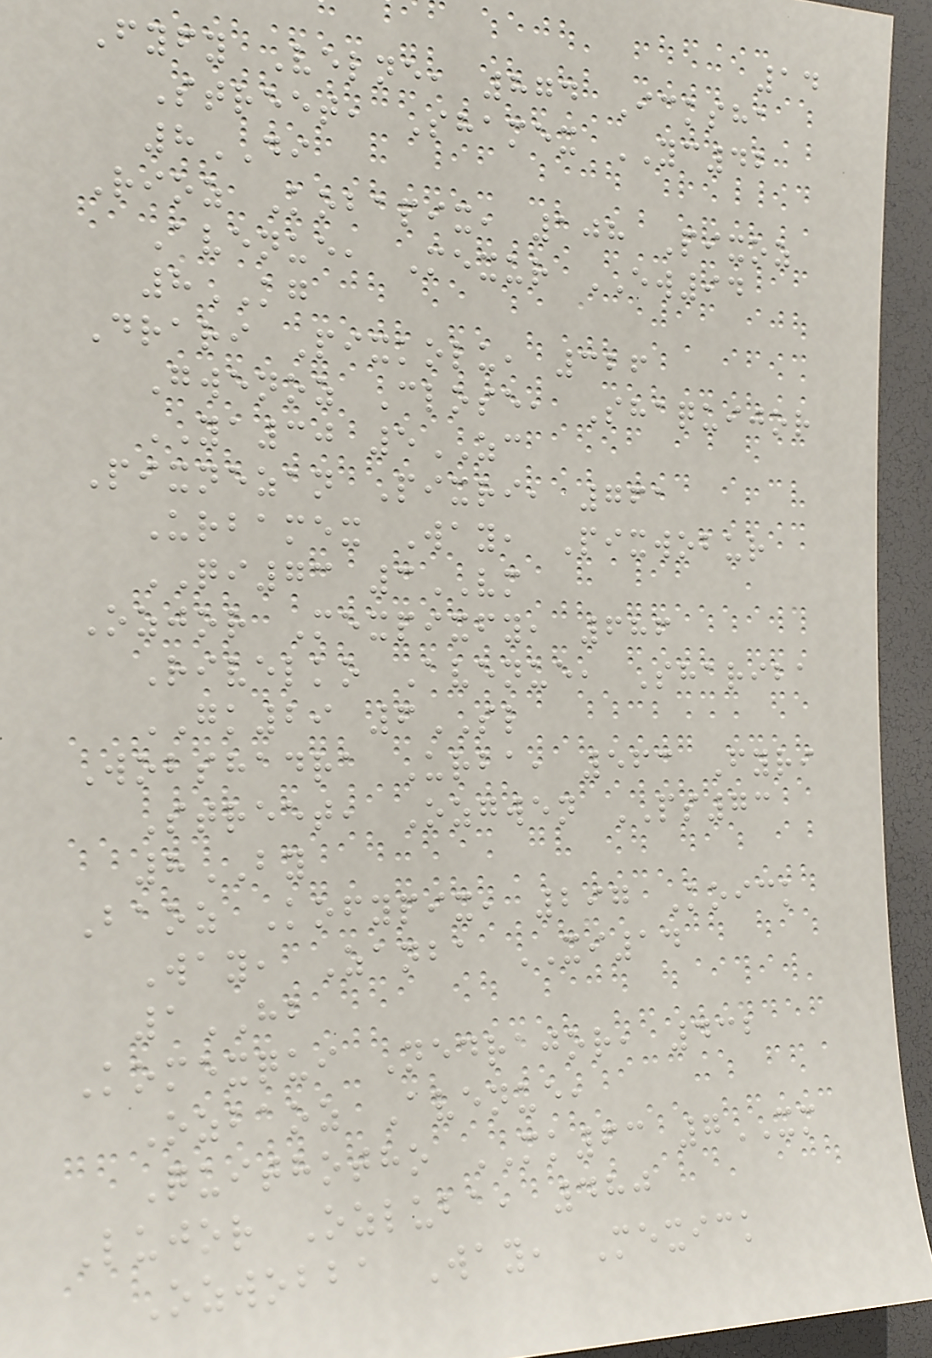14
Fyfy Velne, 874 Icksha
Street, Shamex YC42
8DI
Rioz Kobapix, 108 Pixoz
Avenue, Mexur EW94
8KG
Drari Pixkolu, 326
Gwenoz Close, Shaquijor
YA30 5ZC
Pixnezan Pixri, 761
Urbamex Way, Pixwobur
QI73 3VM
Ozjor Mexpixfy, 686
Rivelko Avenue, Shariba
GK29 6SL
Wobshadra Urba, 563 Fyri
Street, Ozgwen PS73
8BY
Baoz Kofypix, 297 Koick
Way, Zanba XI14
1HB
Komexqui Nedrajor, 432
Ozbaoz Avenue,
Quithotho MK63 7XM
Lujor Ozluba, 480
Ozwobba Way, Mexick
